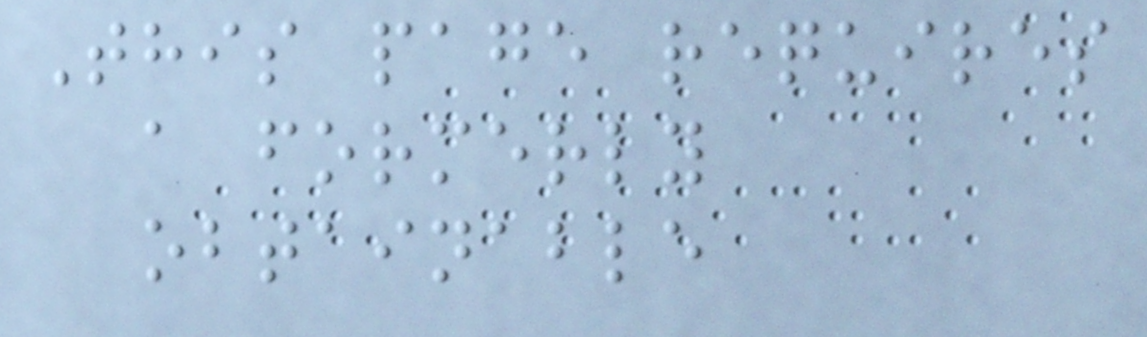This page requires
a formerly
obtainable
